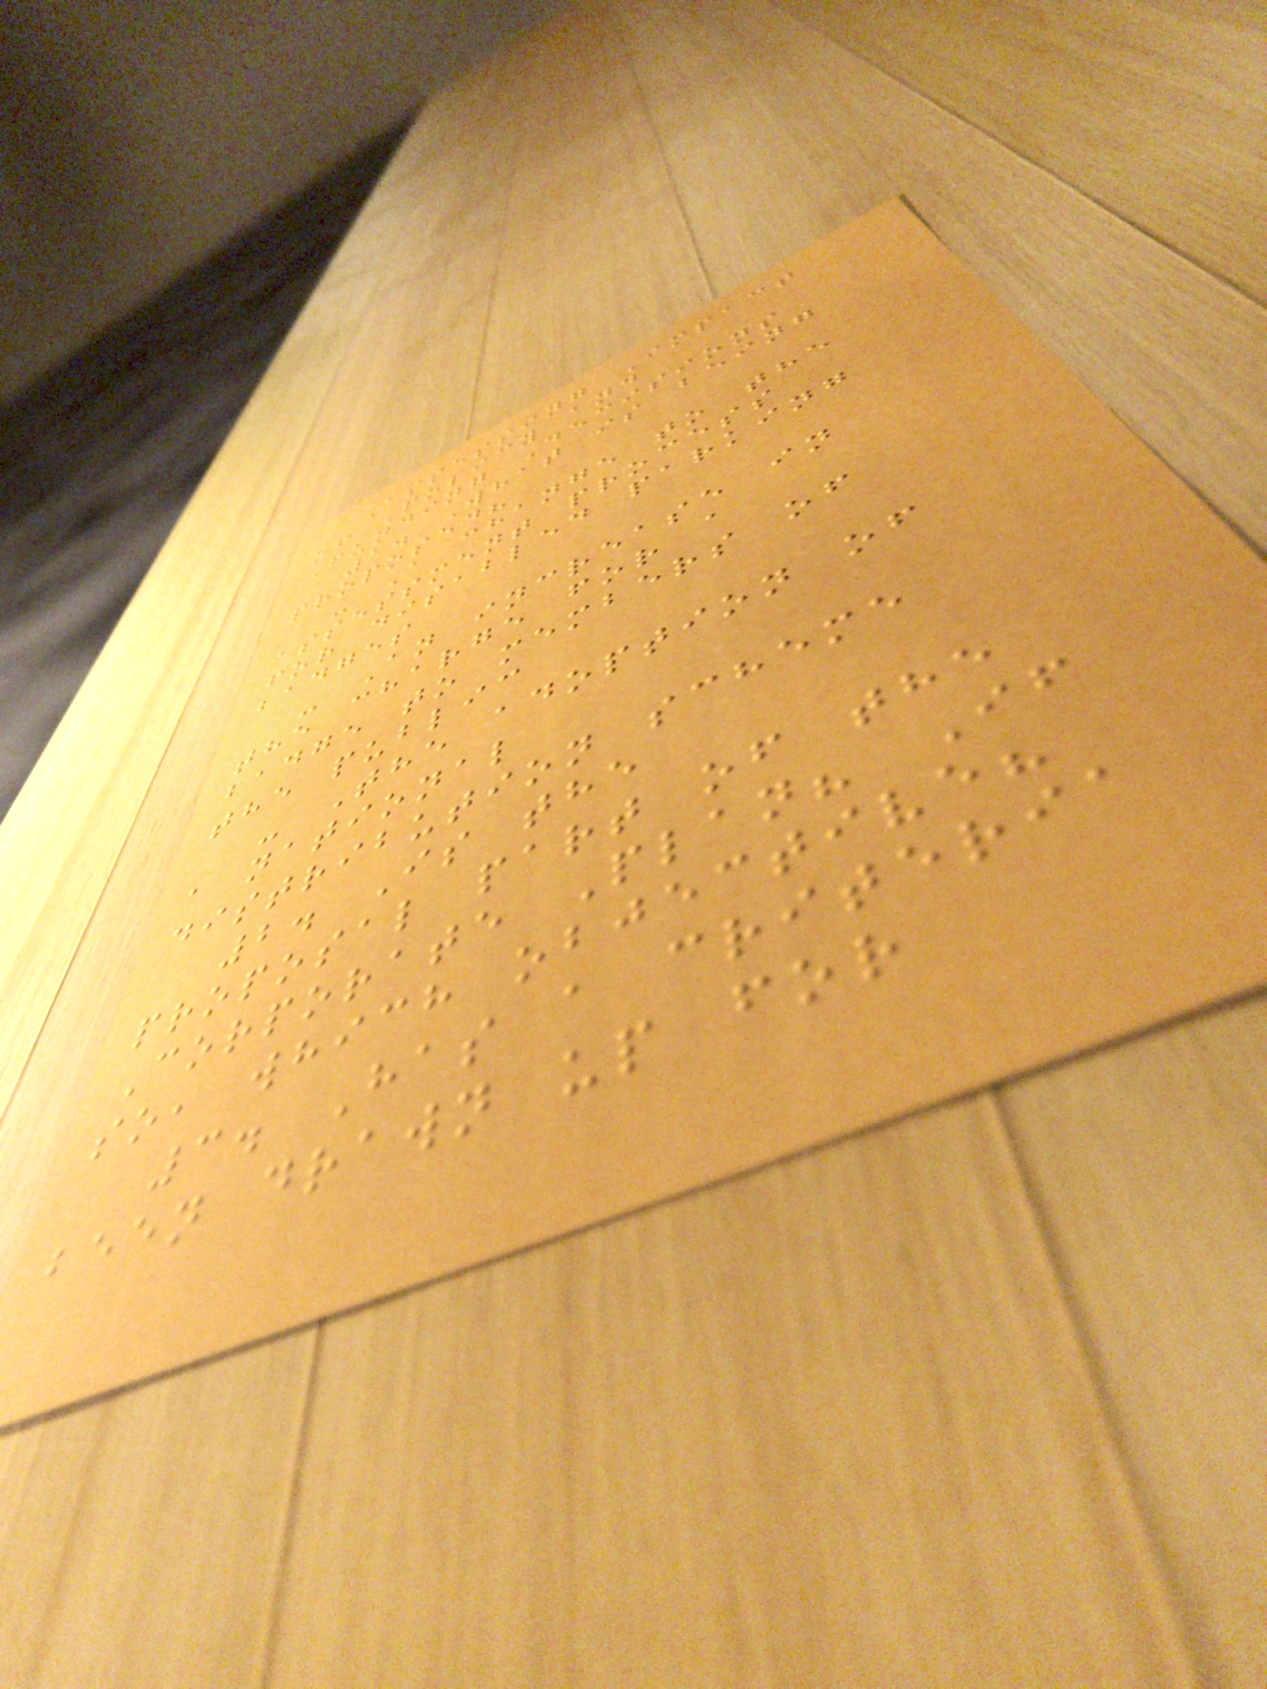Assessing Impact
of Policy and
Funding Decisions
1. What is being
proposed?
- A change to the
assessment process
for disabled parking
badges
- An increase in
the charge for a
badge to members of
the public
- The adoption of
a national
distribution scheme
2. Is the
proposal part of the
Corporate Plan? If
so, which objective?
3. Has a criteria
been drawn up for
